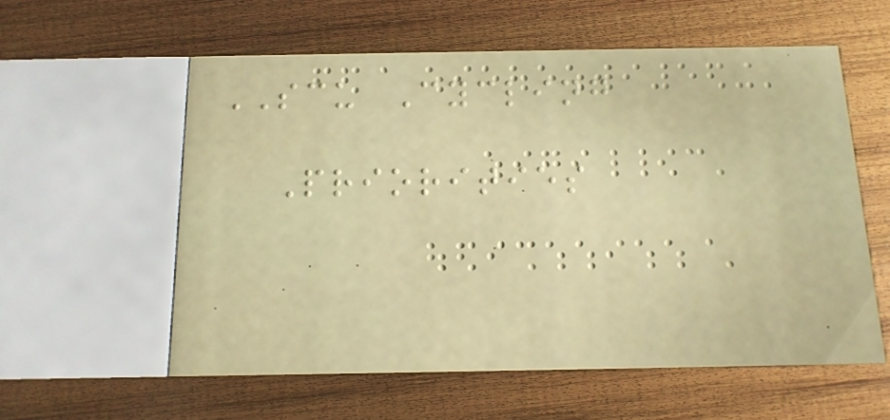SCU Cycling
Priorities
